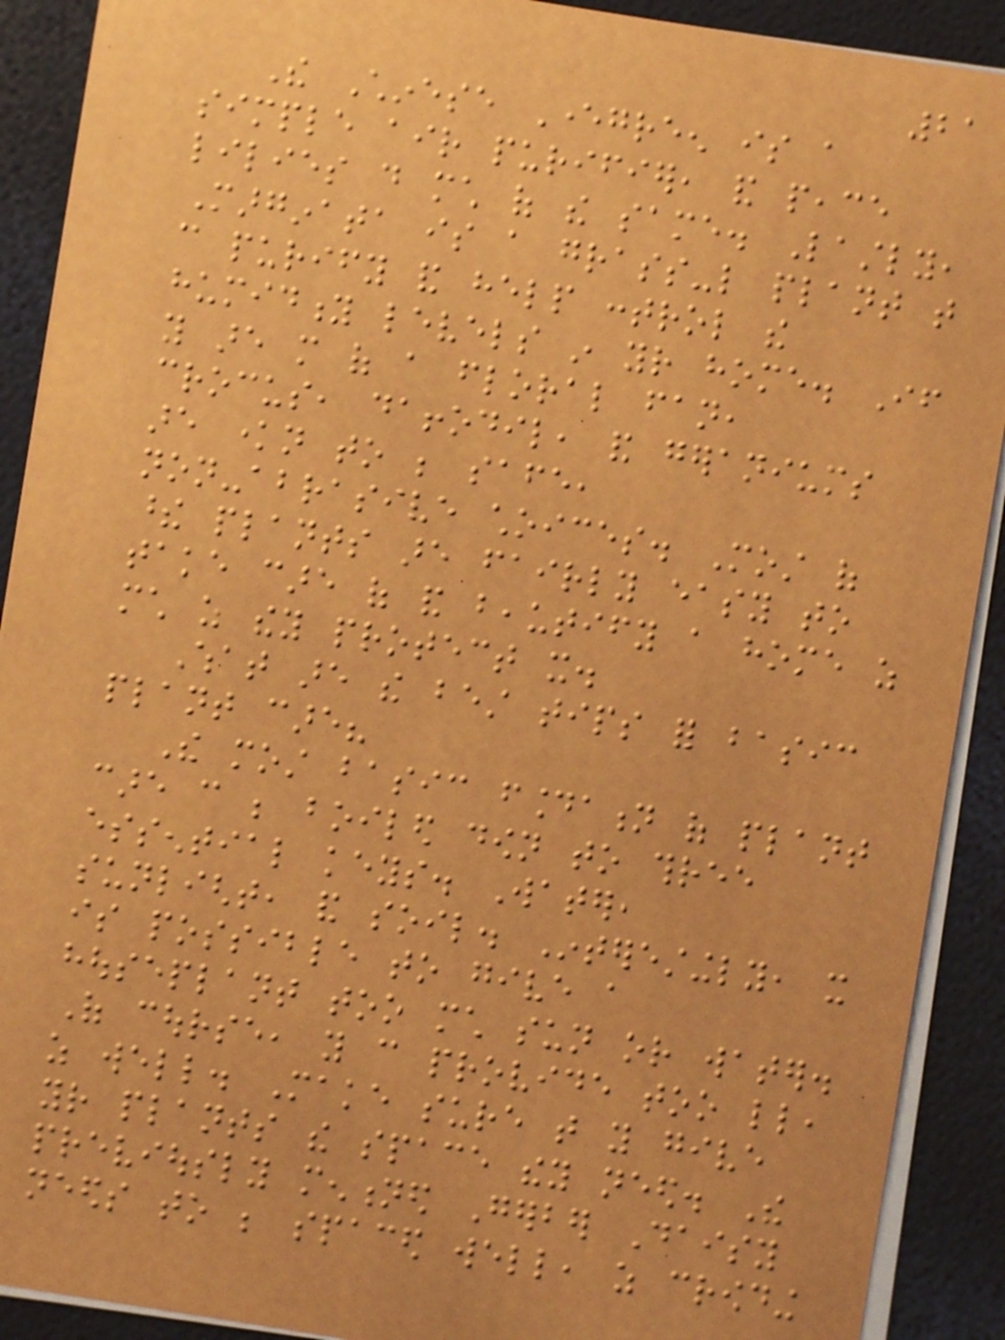21
The Chinese Evergreen is a
simple air purifier, and peace
lilies do much of the same. Lastly,
Marginata is a grass-like plant that
can purify and help control the
humidity levels in your home. If
you are more of a floral fan,
crocus, daffodil, and geraniums
are known to be safe,
non-abrasive choices. Most of
these plants are fairly easy to
take care of and beautify a home as
much as they protect it.
What are the best tips for basic
plant care?
The most basic foundation of plant
care can be boiled down to three
essential keys. Water,
sunlight, and soil. Interestingly, it
is possible to give a
houseplant too much sun or water.
Of course, you can provide too little,
as well. Make sure that you give
your plants the space they need. The
previously mentioned Gerber Daisy
needs to be spaced well, as crowding
